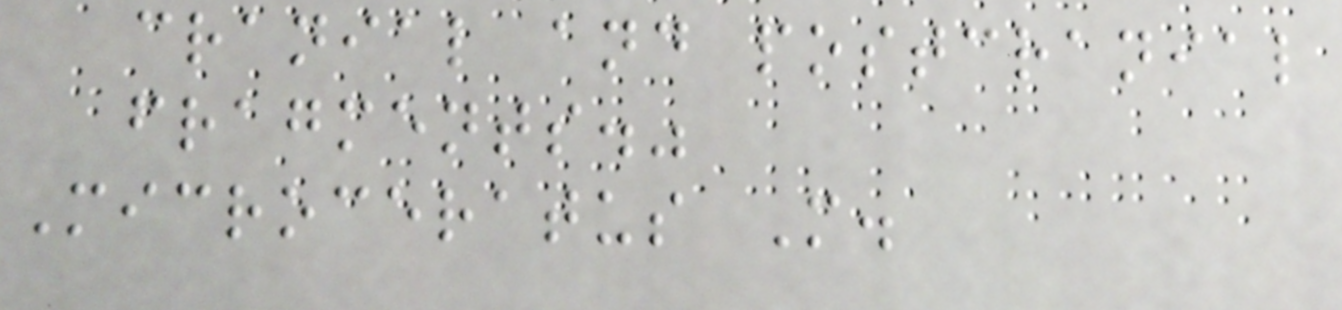cranial and postcranial
fragments."
Microceratus M.
